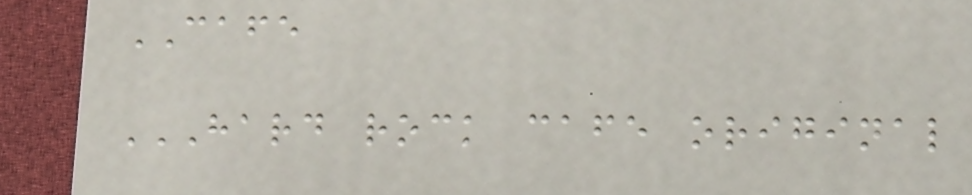CAFE
HARD ROCK CAFE ORIGINAL
